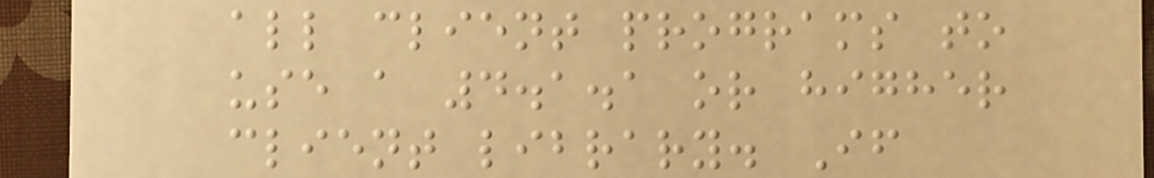all client programs to
use a 4.1.1 or higher
client library. If
